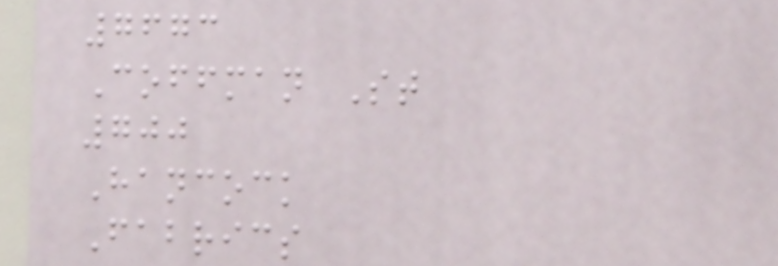7673
Coffman St
700
Hancock
Fabrics
